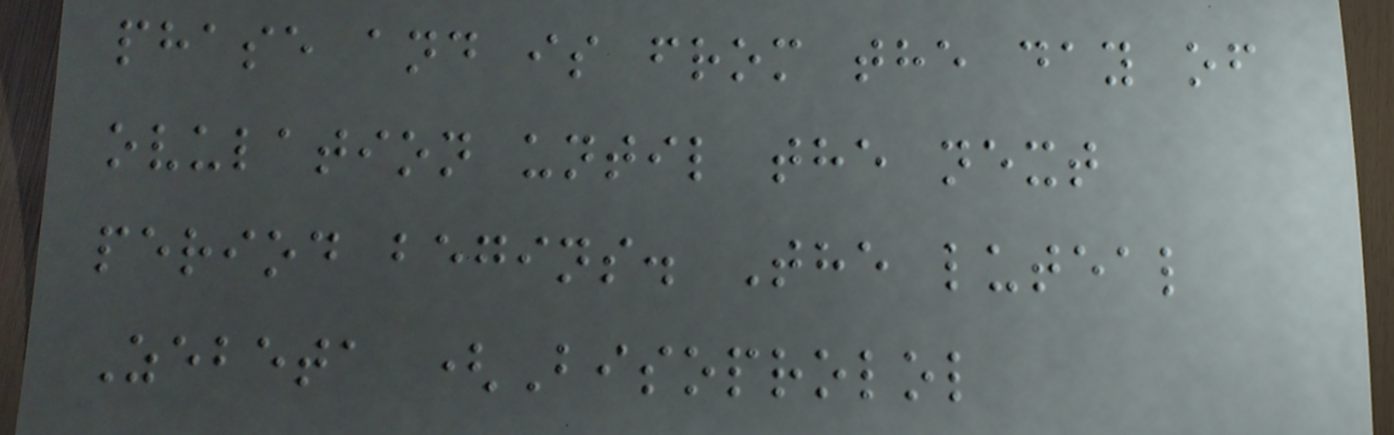phase and is from the day of
ovulation until the next
period begins. The luteal
Zebeta (Bisoprolol
